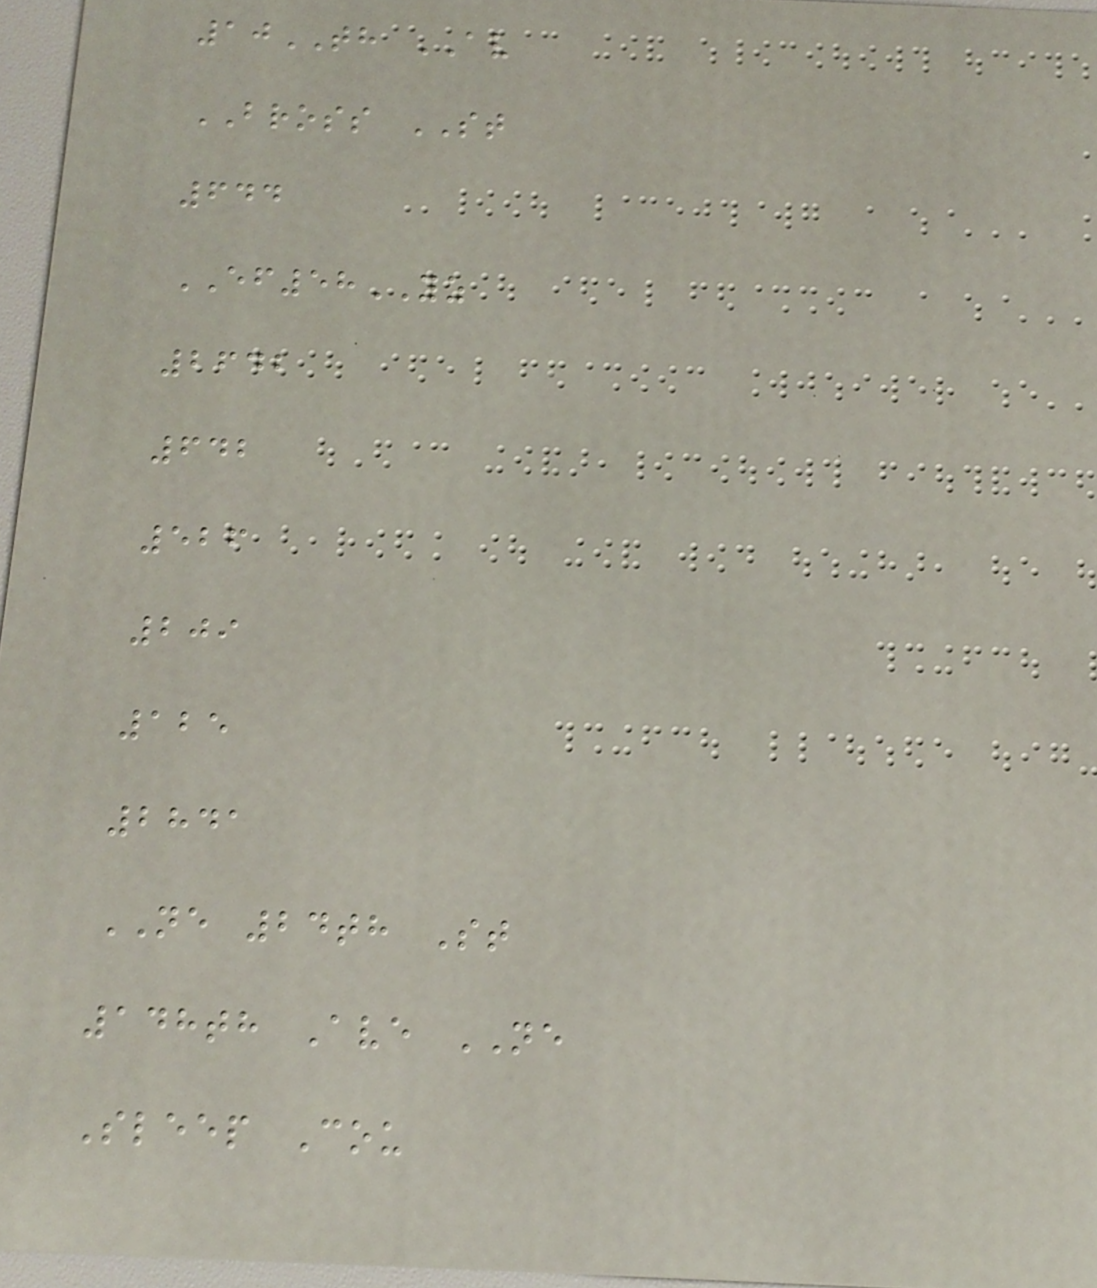10TH AV
BROSS ST
644
EF58YZ
2642
642
526
209
125
2841
NE 24th St
148th Ave NE
Sleep Cou
